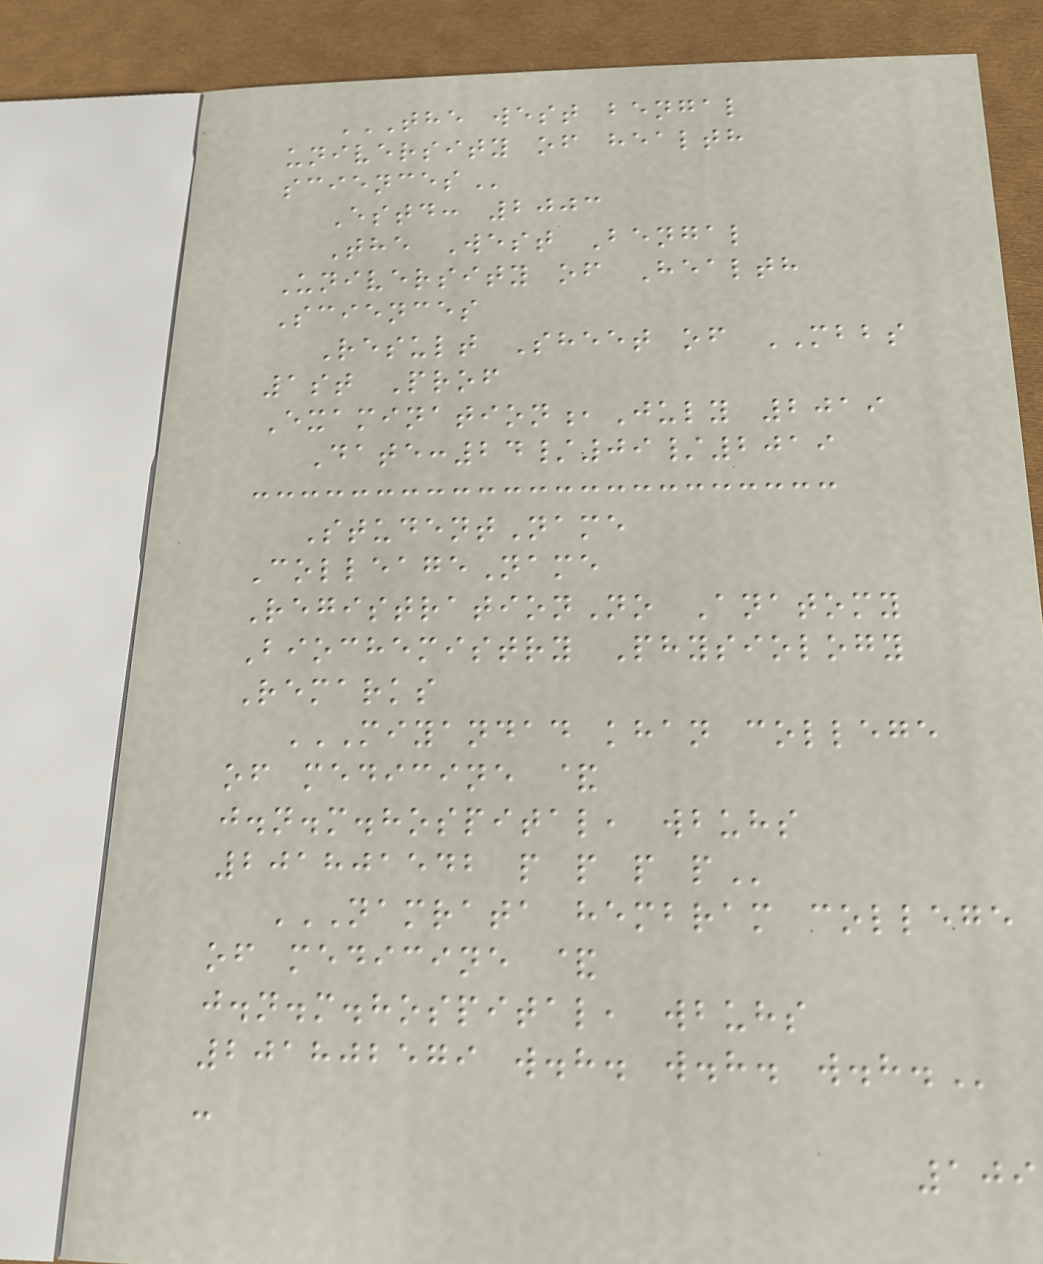THE WEST BENGAL
UNIVERSITY OF HEALTH
SCIENCES
Estd: 2003
The West Bengal
University of Health
Sciences
Result Sheet of MBBS
1st Prof
Examination,July 2019
Date:24/09/2019
StudentName
ColleageName
RegistrationNo Anatomy
Biochemistry Physiology
Remarks
MIYANDAD KHAN COLLEGE
OF MEDICINE &
J.N.M.HOSPITAL, WBUHS
201801542 P P P P
NAMRATA HEMBRAM COLLEGE
OF MEDICINE &
J.N.M.HOSPITAL, WBUHS
201802579 W.H. W.H. W.H.
-
109
